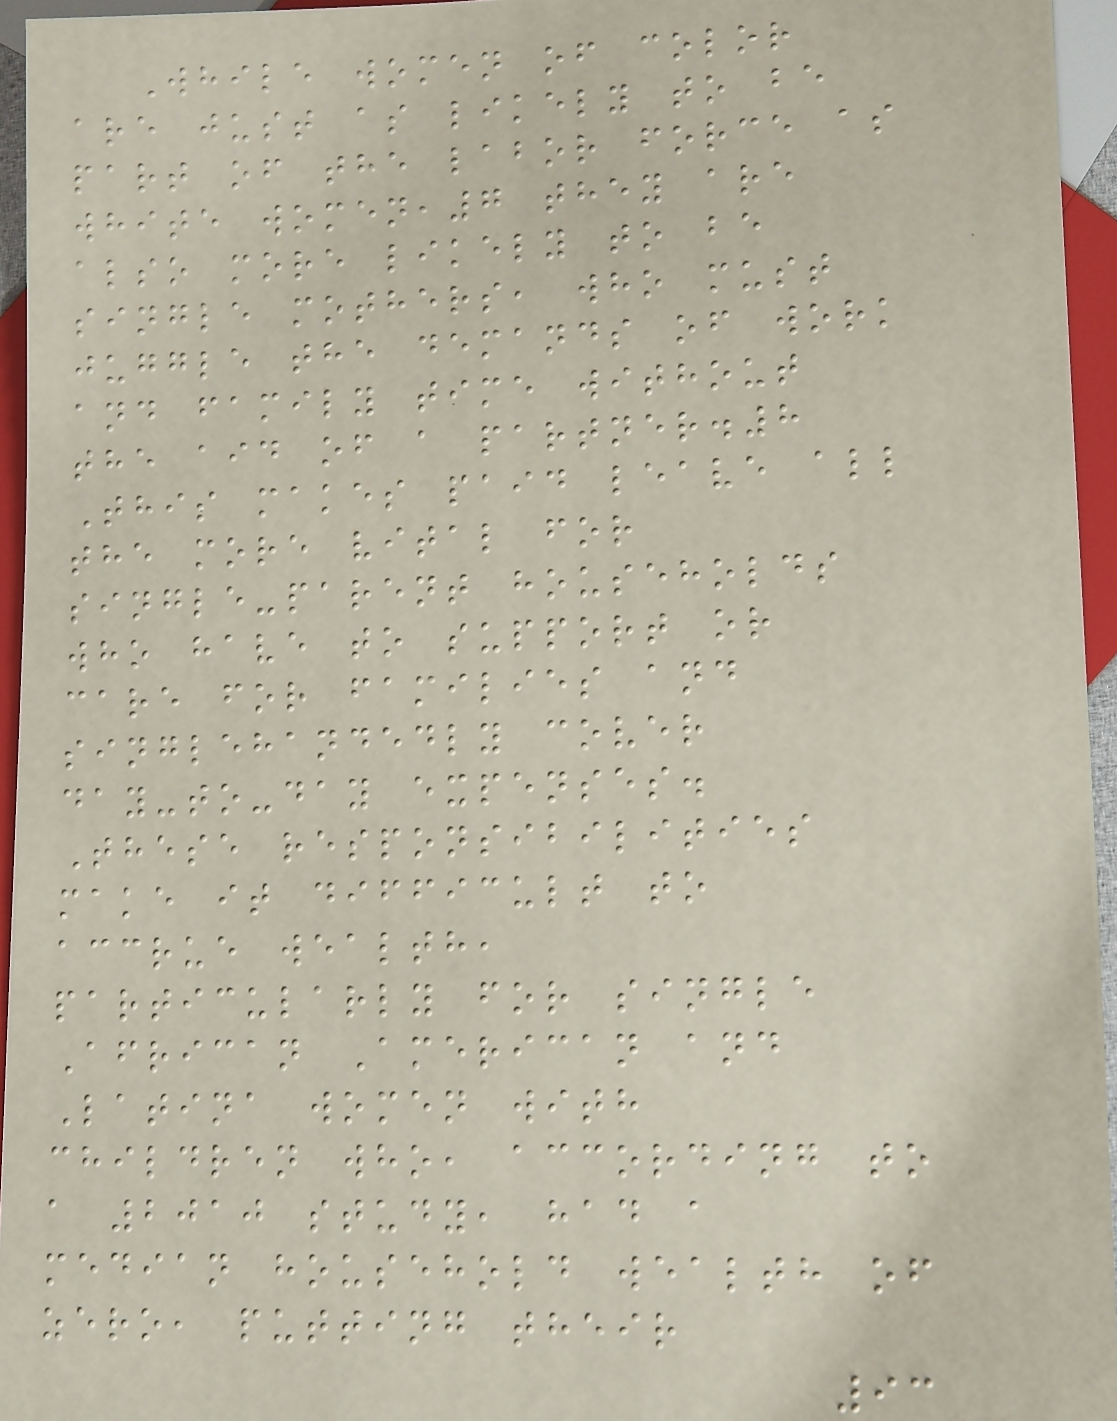While women of color
are just as likely to be
part of the labor force as
white women,7 they are
also more likely to be
single mothers, who must
juggle the demands of work
and family time without
the aid of a partner.8
This makes paid leave all
the more vital for
single-parent households
who have to support or
care for families and
singlehandedly cover
day-to-day expenses.
These responsibilities
make it difficult to
accrue wealth,
particularly for single
African American and
Latina women with
children who, according to
a 2010 study, had a
median household wealth of
zero, putting their
93
